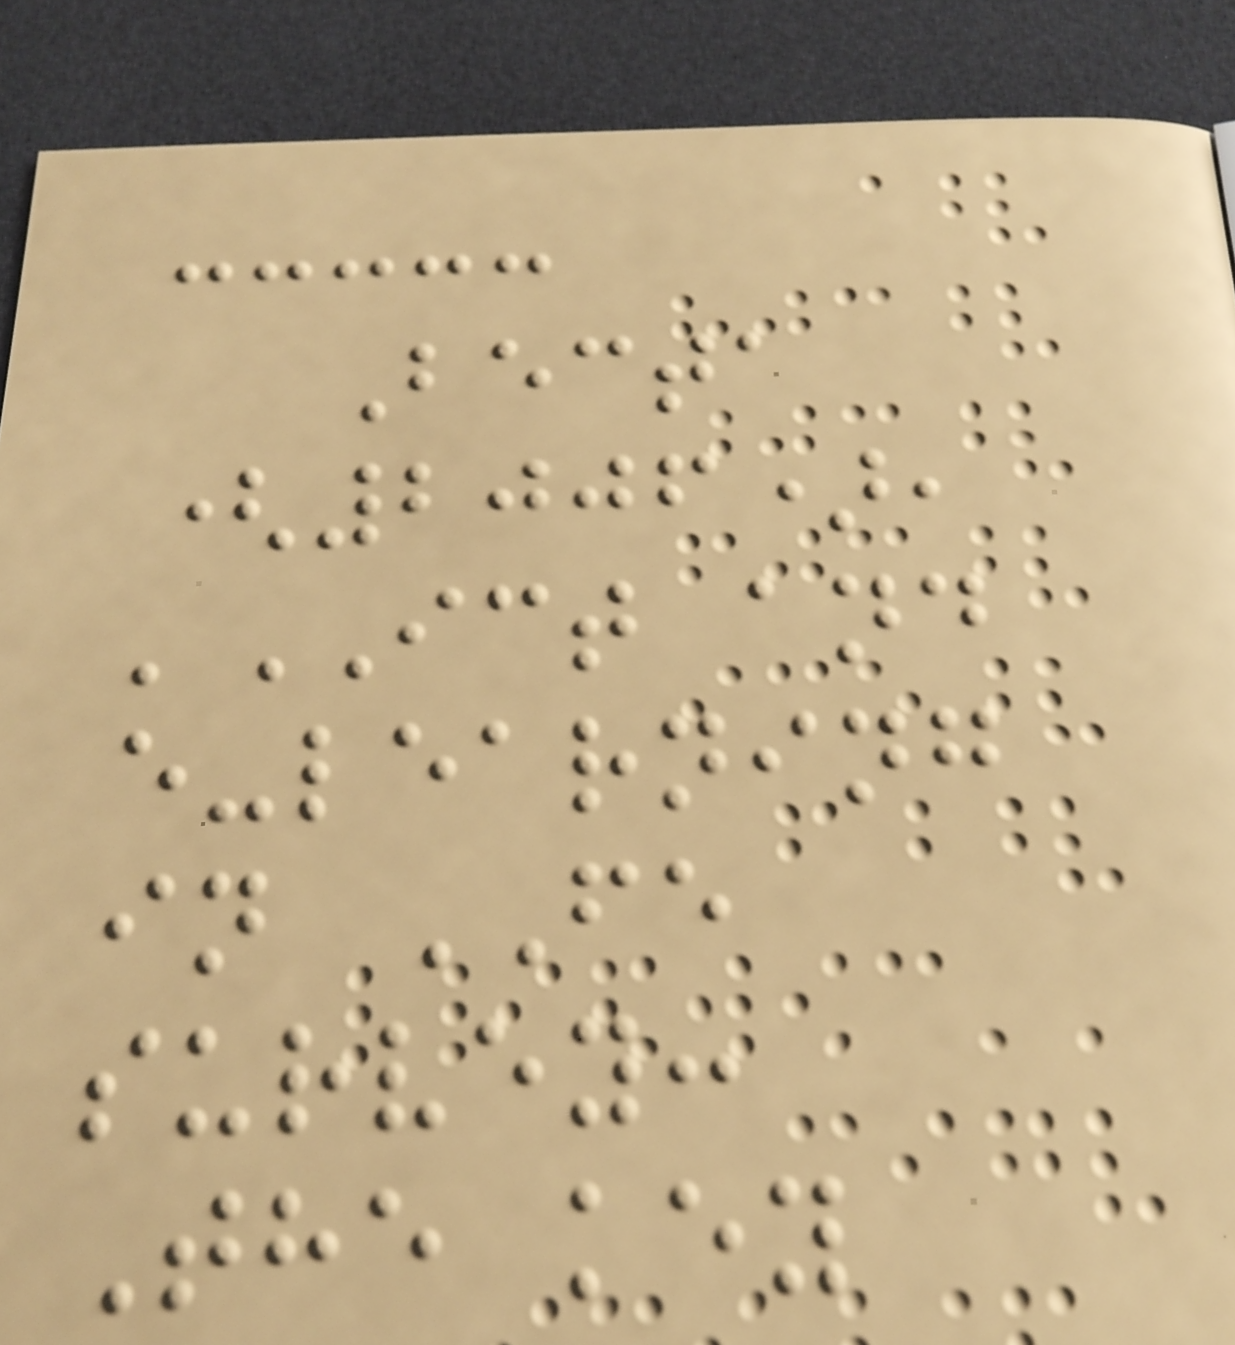Becta
(2006),
'ICT and
e-learning
in FE
survey:
The key
